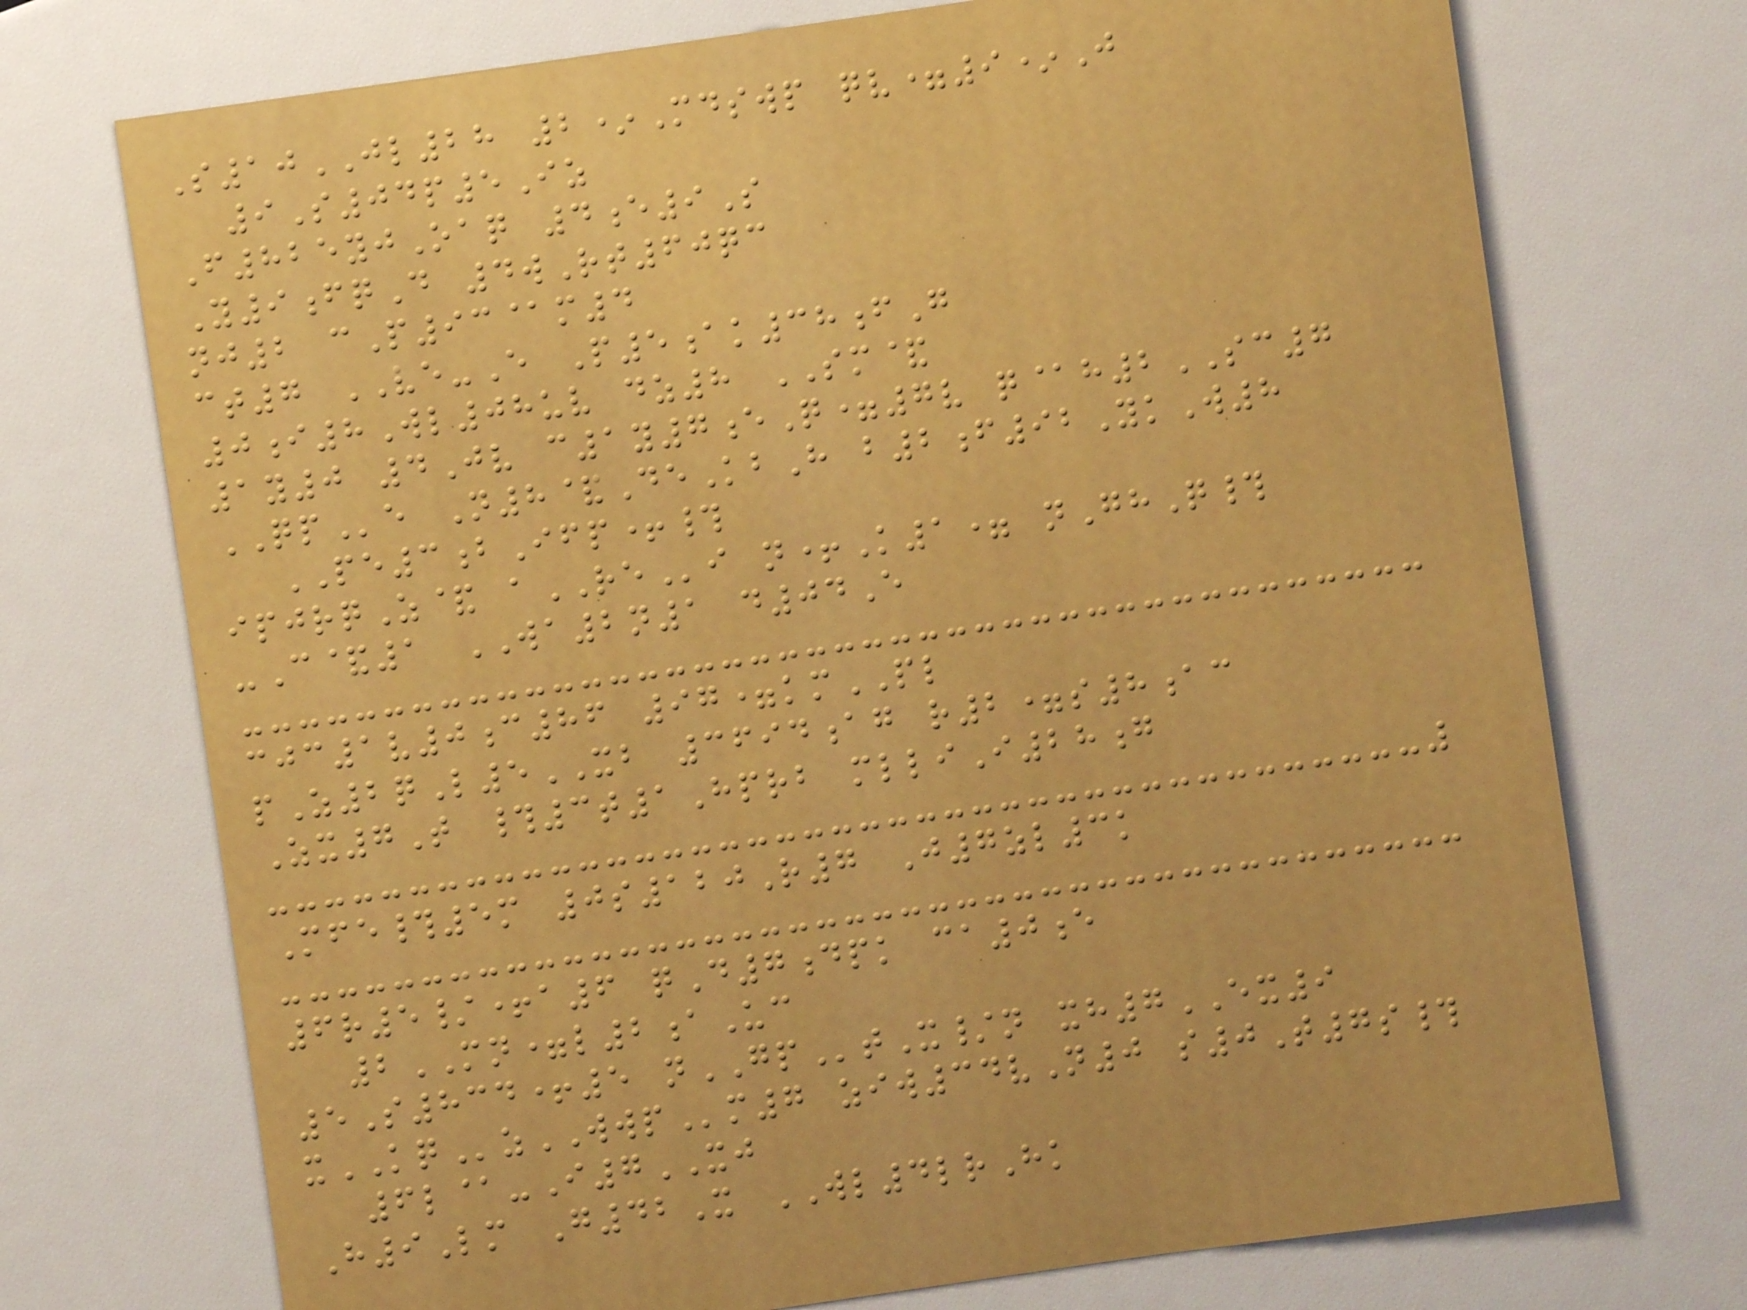S10JL28 2*Mdswp qv=9*J
9S04p5Iz
F825yjOaq 4e9S
Y9fqD 4wRt60qc
nj2 cP93@m4
ct7 VE-E P5ak38fG
0i8Wl08uv dz8 SM&
1y0 4Jv c1y7eQ=7v q@h2SC7
QPe N8&DeKbH b2f92YkW8
PE3bIfp+#
ipjrqZ& aREi n+K1= nGhQ#
-C&1 WA2n1 d04E
cjc1v0c86 97=kmPL
pZ2qL5XB 3694ag r2=s8ac
Zx7T #3t1Hprb mlliI28g
Mfe#5m 0s120R7 J7zl3k
6r5/+a6 qD7dpk ca0e
2MN=l2aUc
5S834+5 nGPtX/n xh7EX9
xKQzWWPm7 ziw34vN0 s0T7s#
6l@-I7XJ
H9Lm G42X WL4lrHk
